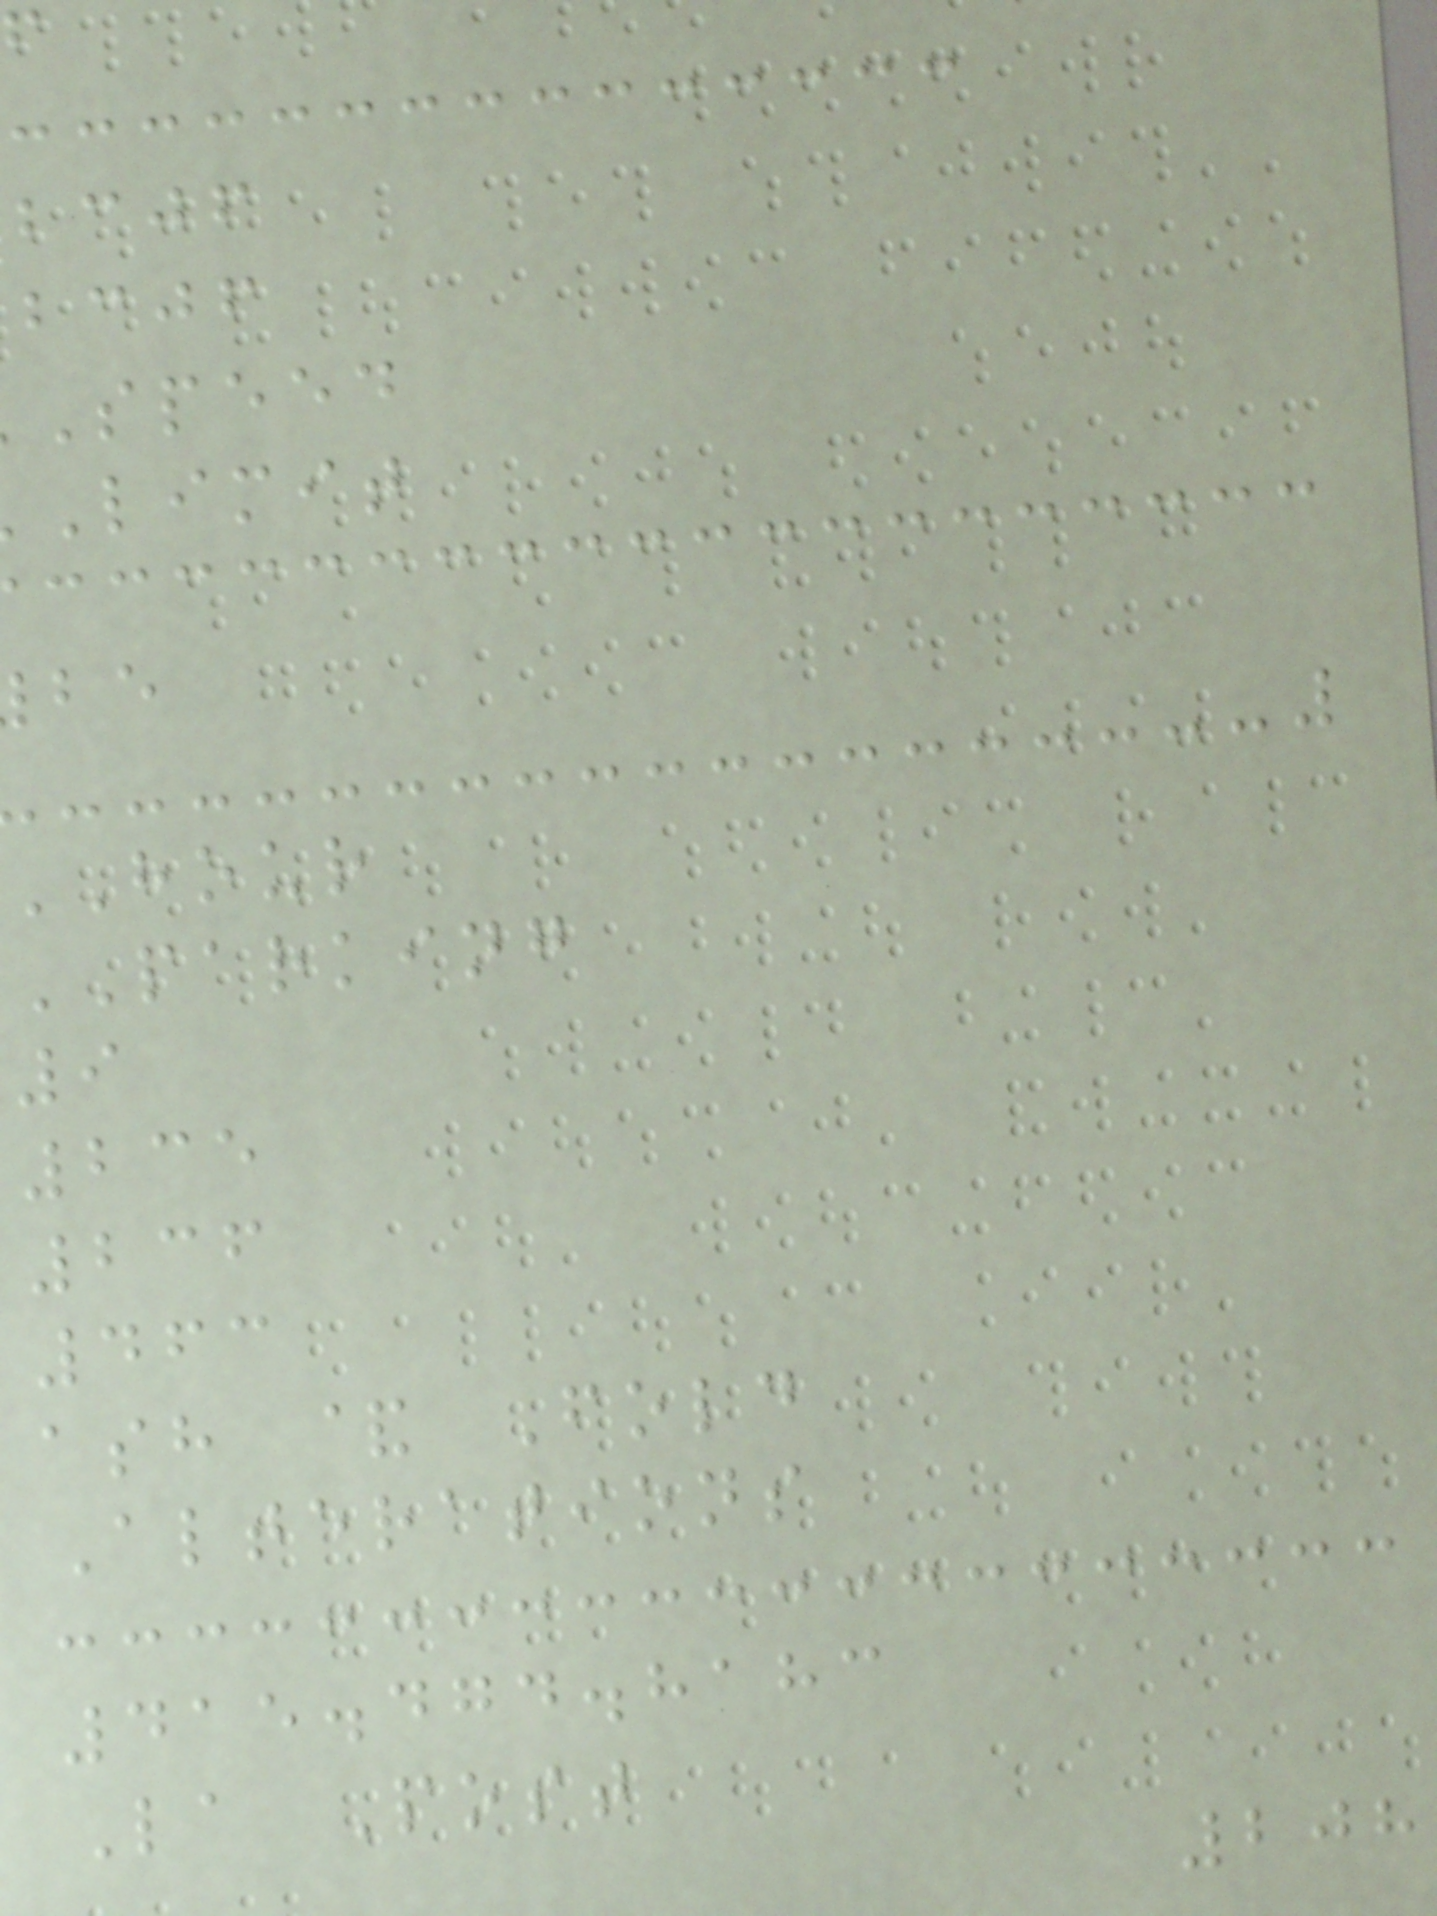bcjf
bcjf
speed
limit
hour
PARKING
9
235
236
463
ash & Fold
Alterations
415.474.8183
La Post
208
